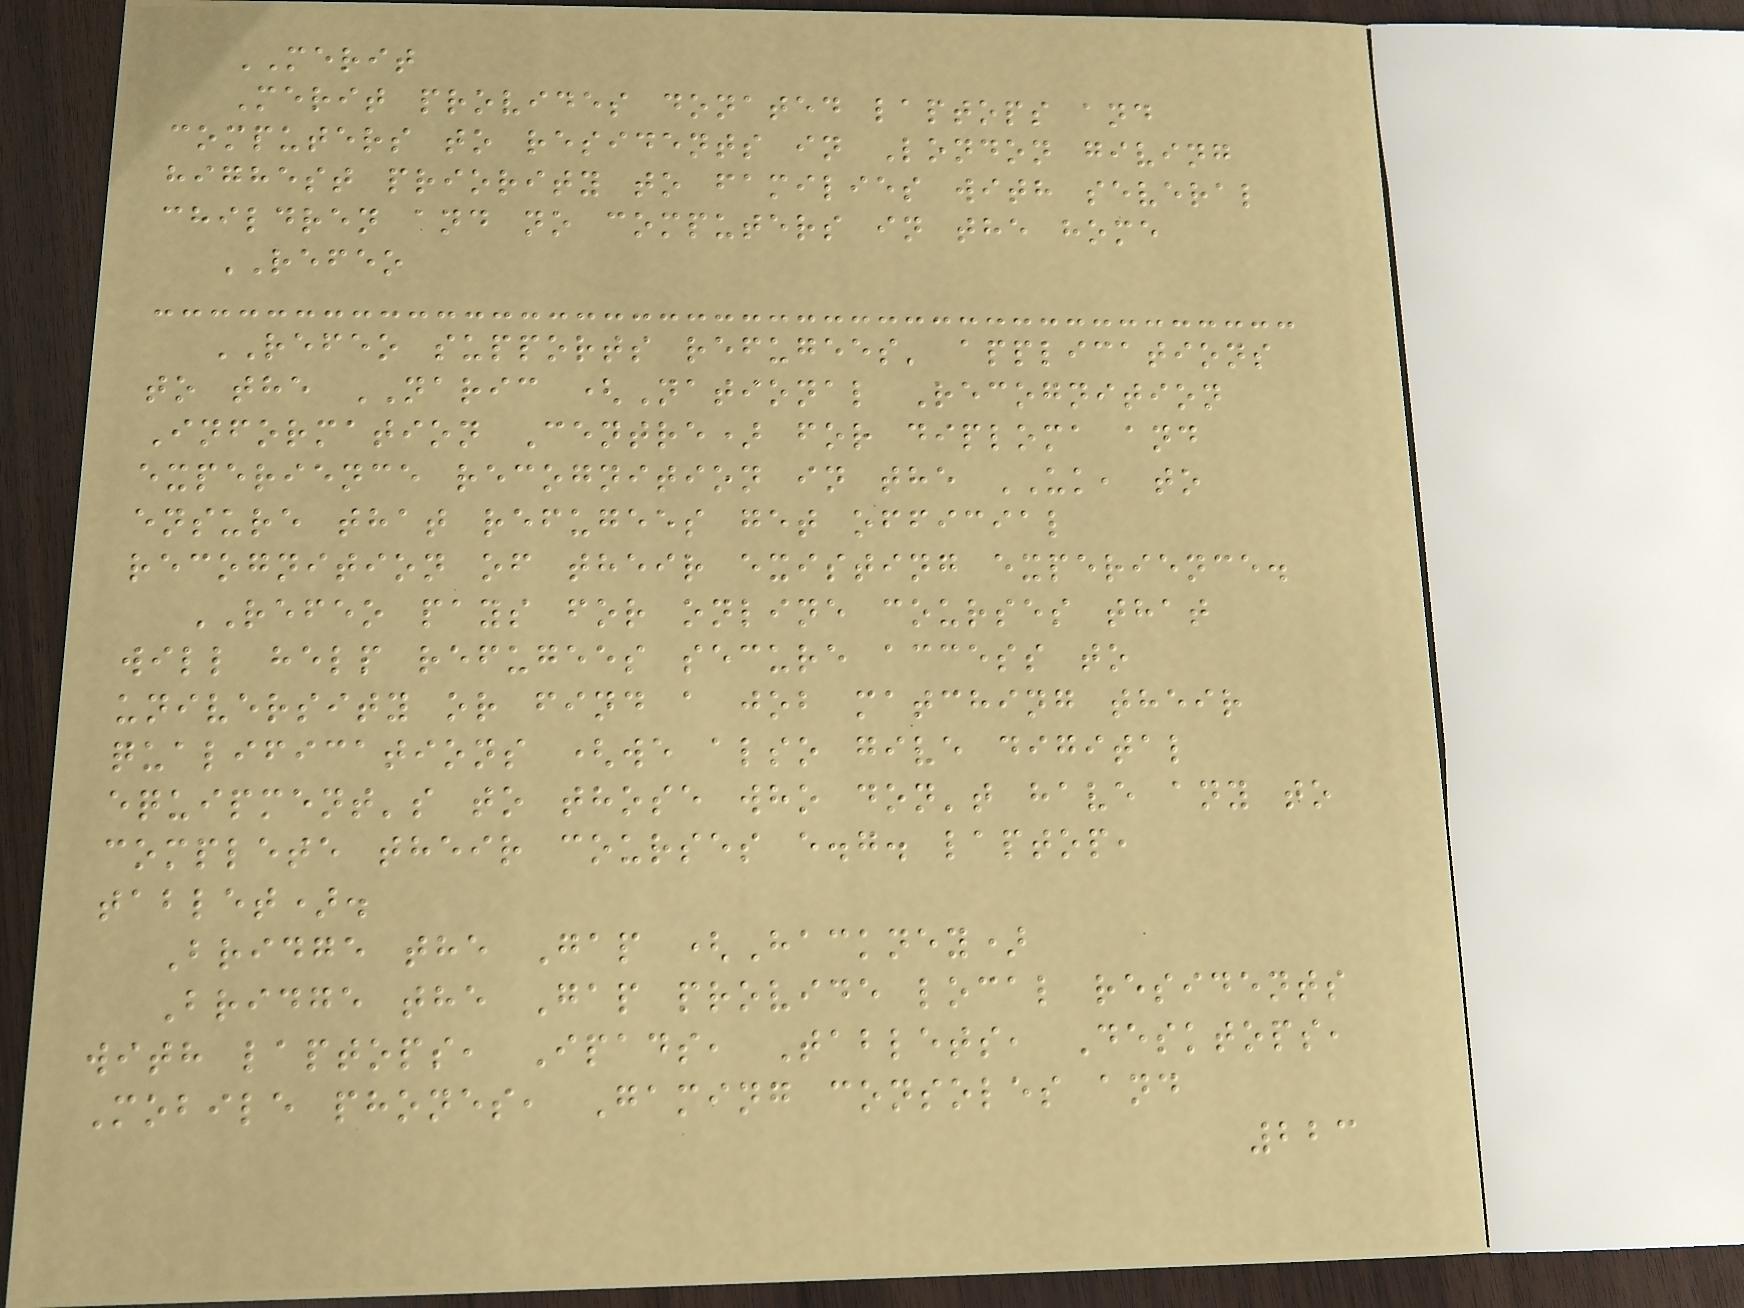MERIT
Merit provides donated laptops and
computers to residents in London giving
highest priority to families with several
children and no computers in the home
REFEO
REFEO supports refugees' applications
to the NARIC (National Recognition
Information Centre) for diploma and
experience recognition in the UK, to
ensure that refugees get official
recognition of their existing experience.
REFEO pays for online courses that
will help refugees secure access to
university or find a job matching their
qualifications (we also give digital
equipment's to those who don't have any to
complete their courses e.g. laptop,
tablet).
Bridge the Gap (Hackney)
Bridge the Gap provide local residents
with laptops, Ipads, Tablets, Desktops,
Mobile phones, Gaming consoles and
223
